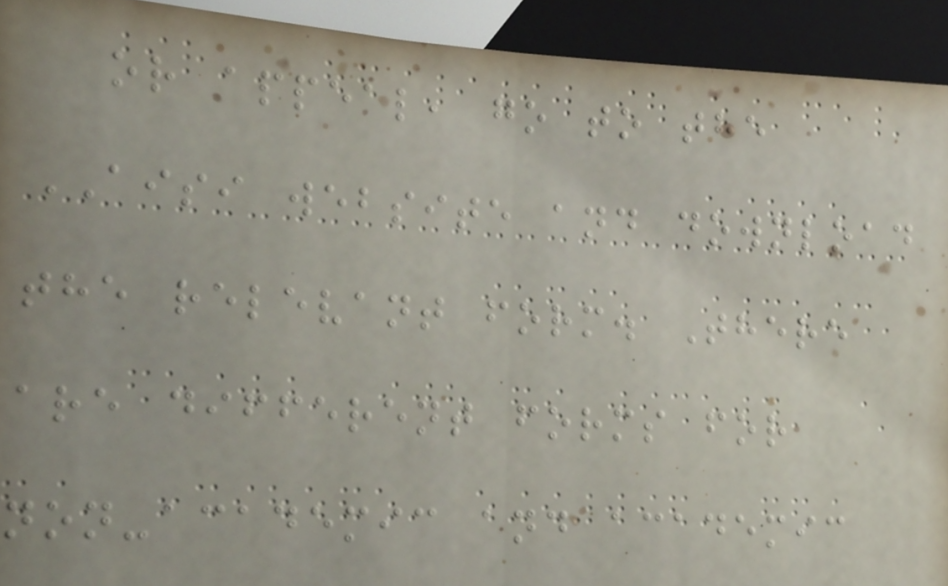or appeal, go to the
AISI website and download
the relevant form. There
are different forms for
non-academic and academic
